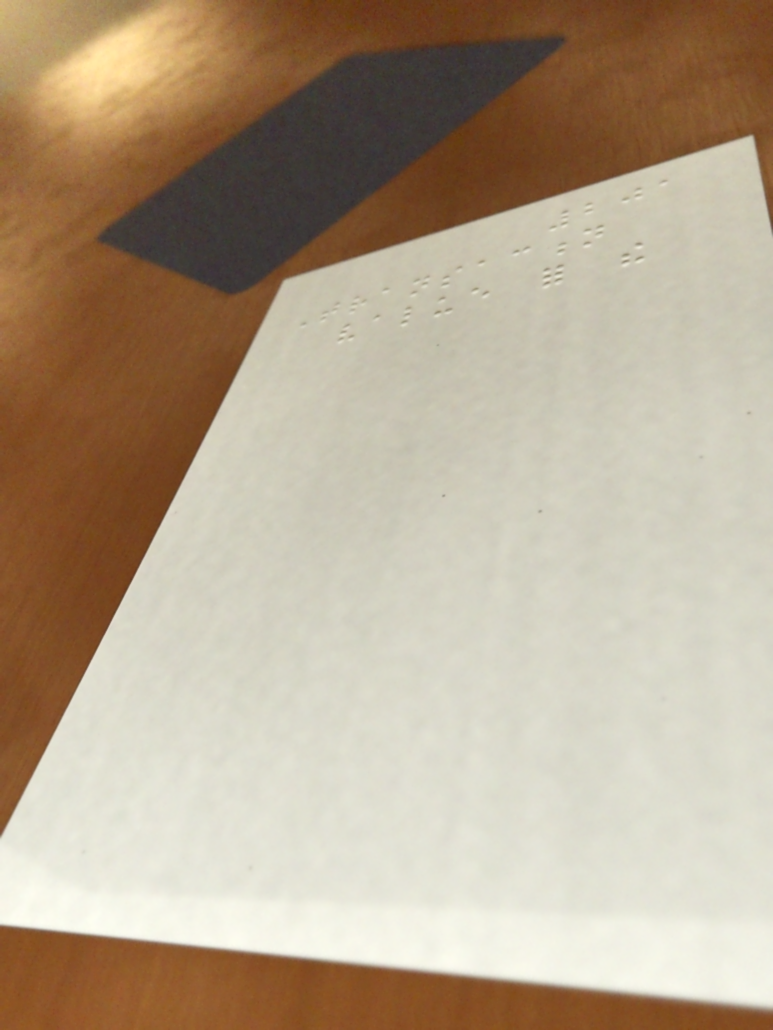201
Transaction
value for the
